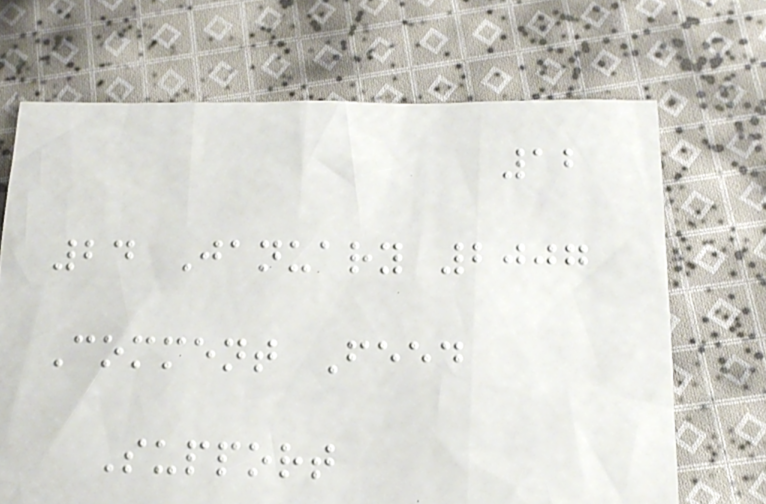12
24 January 2007
Comment Feed
Support
